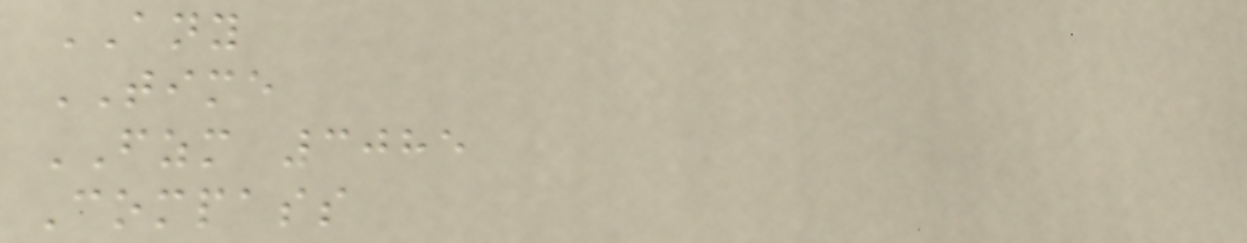ANY
TIME
FZM 3085
Compass
